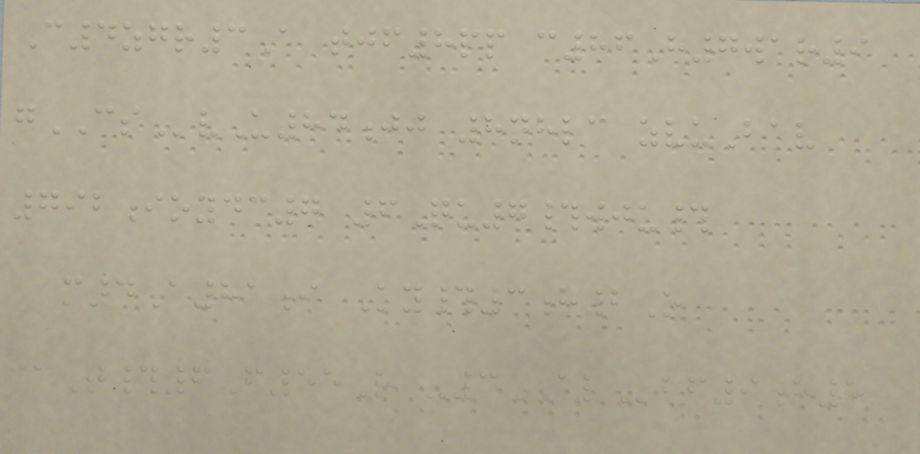C4zgr3A tjf8pp c86H7war9
gCSvU84jj 8nhlc zvuBav
792ioydc7 6Qu7#wju#
m4A81i Ky#3h2O
@T#6F55R -3ALbf9h8
